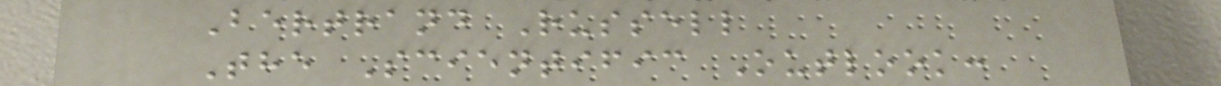Bertrand Russell
The Scientific Outlook:
